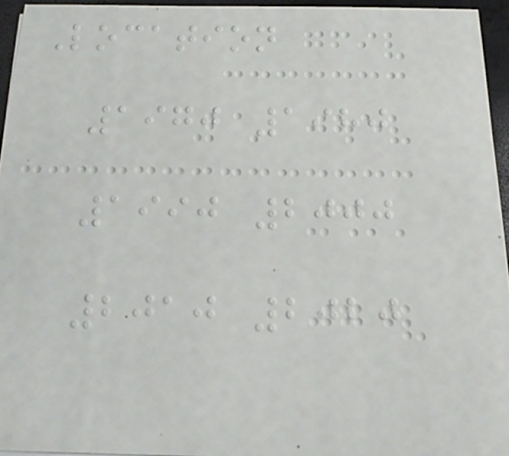Location
1970 1980
1990 2000
2010 2020
